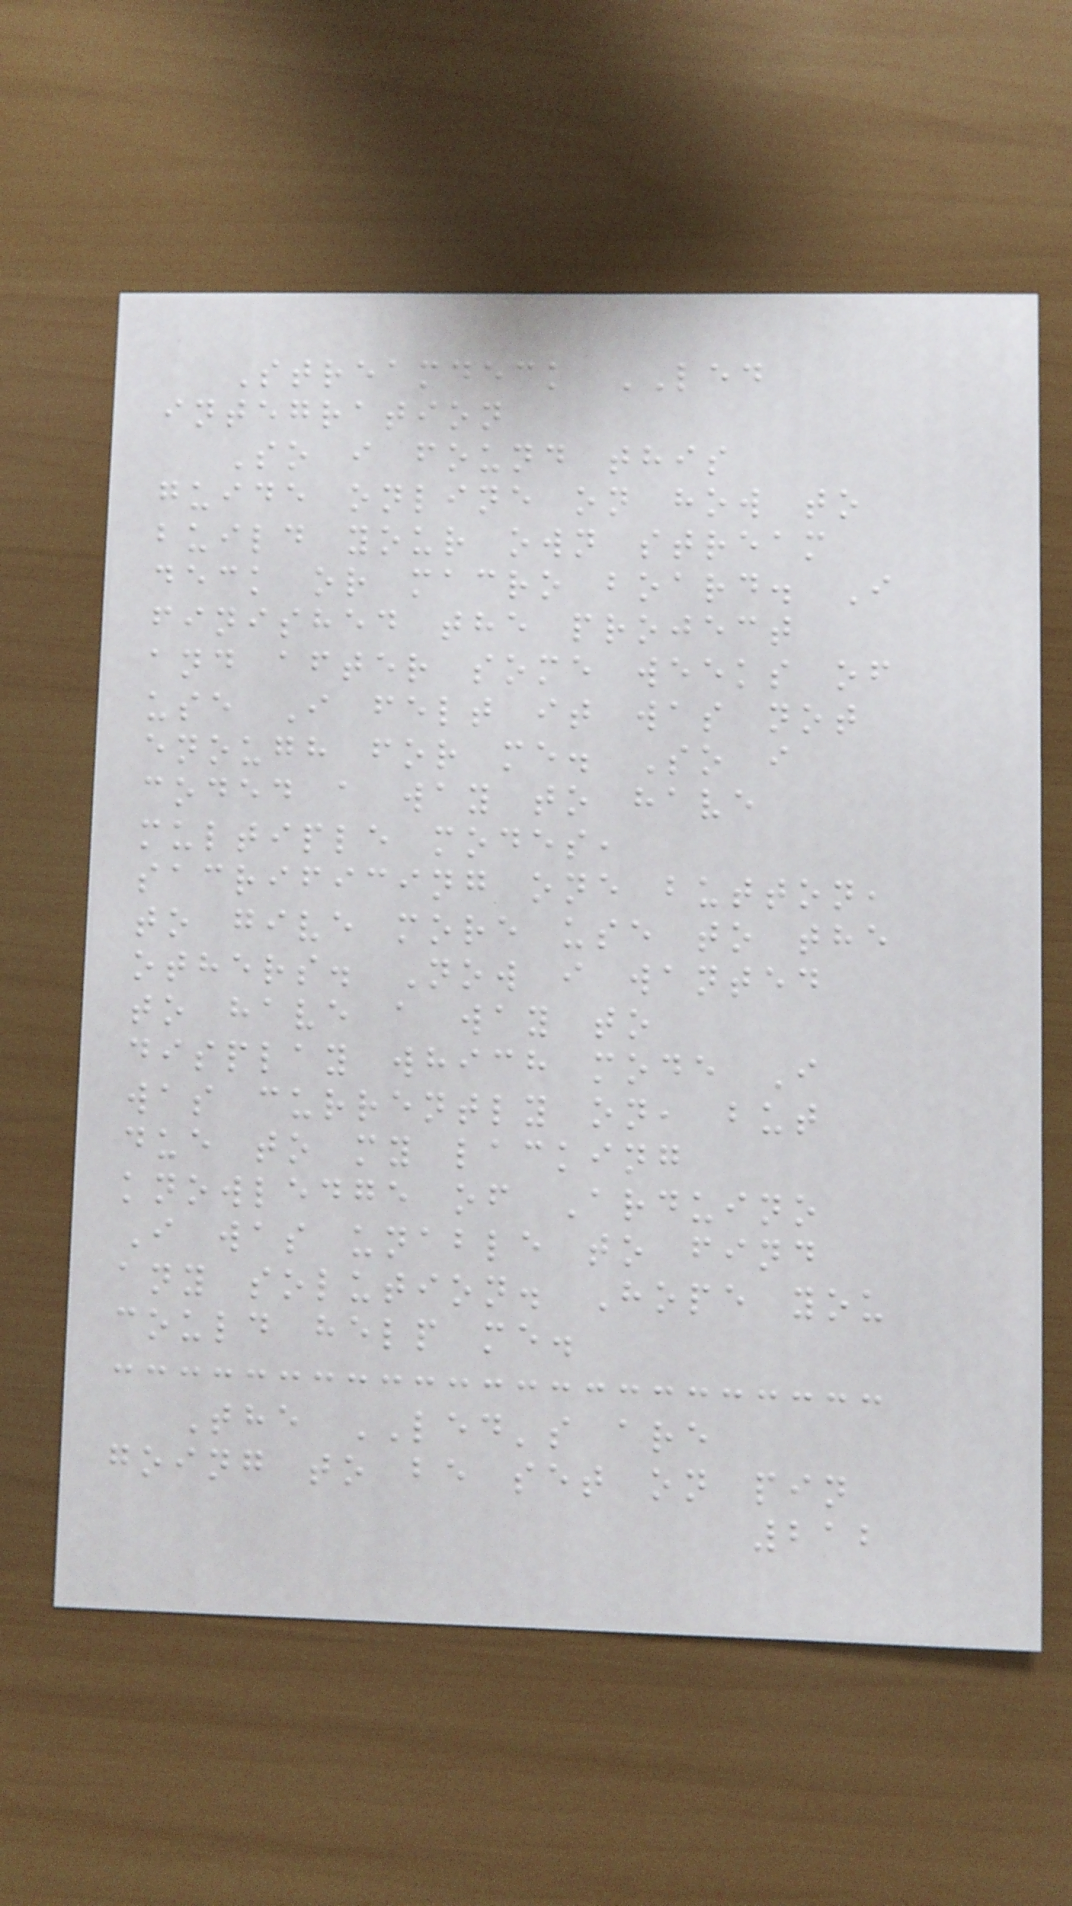Streamdeck LED
integration
So i found this
guide online on how to
build your own stream
deck or macro board. I
finished the project
and after some weeks of
use I felt it was not
enough for me. So i
coded a way to have
multiple modes,
sacrificing one button,
to give more use to the
others. Now i wanted
to have a way to
display which mode I
was currently on, but
due to my lacking
knowledge of Arduino
I was unable to find
any solution. Hope you
could help me.
The LED's are
going to be set on pin
212
